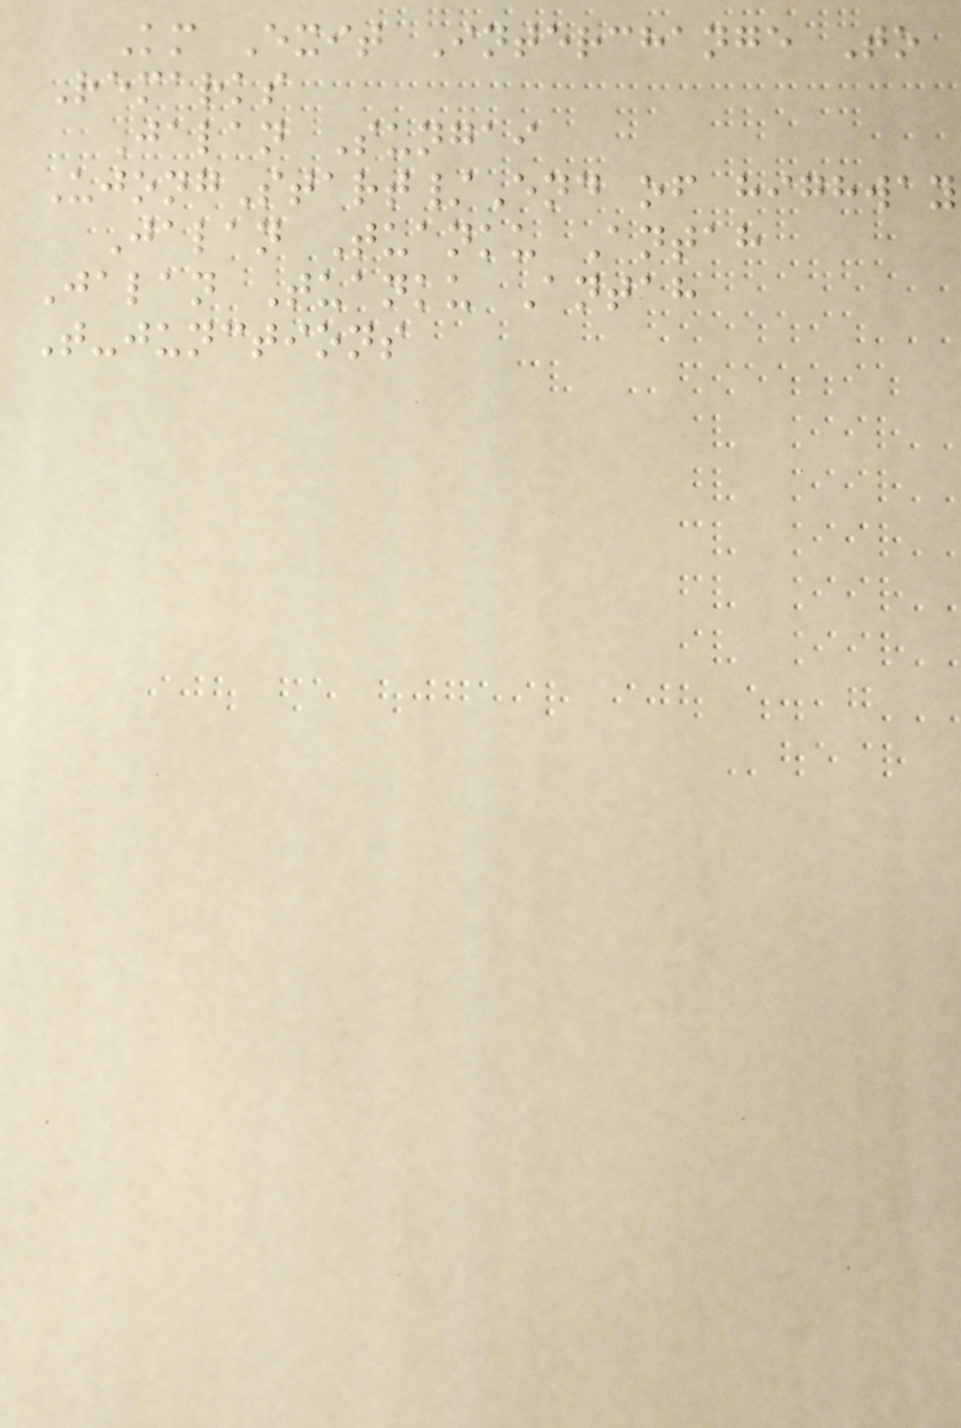Km Exit Interchange To
Remarks
Jalan Sungai
UjongStart/End of highway
Jalan Tuanku Antah
Jalan Tuanku Antah
T-junctions
